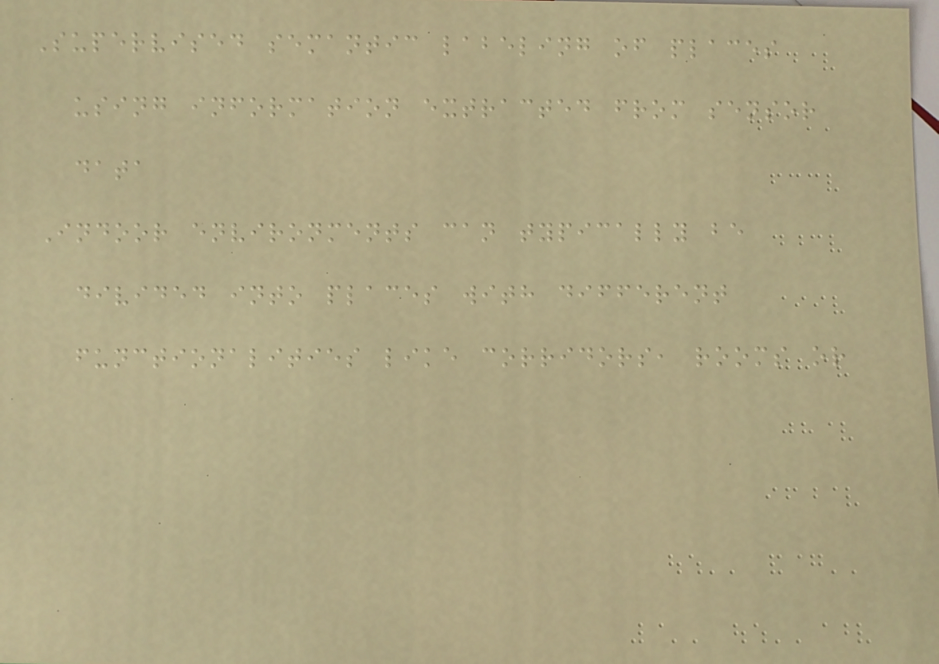Supervised semantic labeling of places
using information extracted from sensor
data
Indoor environments can typically be
divided into places with different
functionalities like corridors, rooms or
